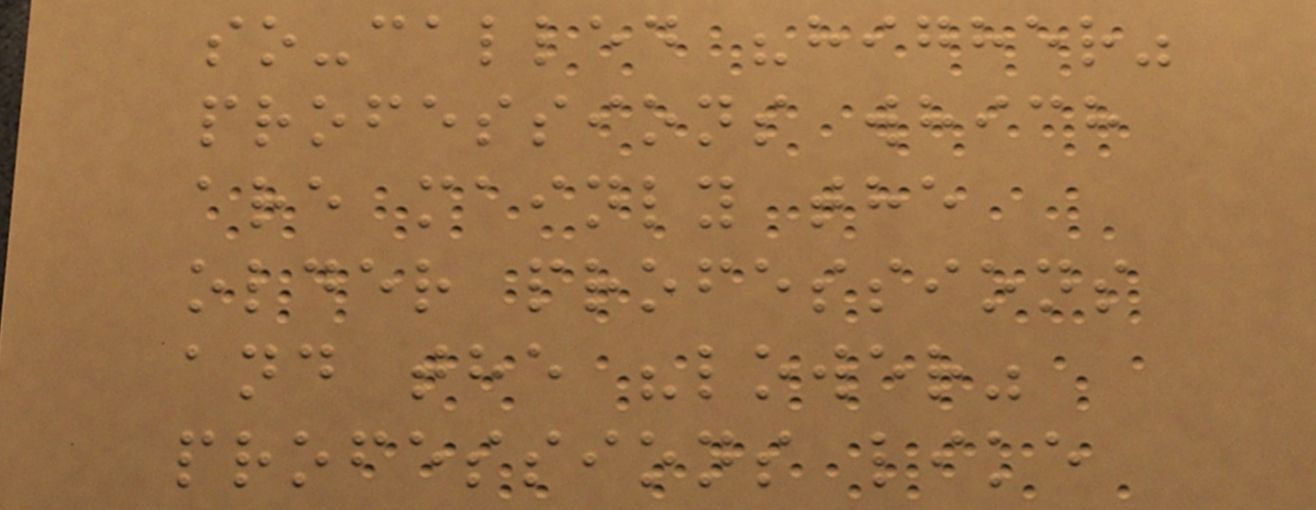so-called "higher"
professions which
are mainly the
older professions
and the "lower"
professions like
